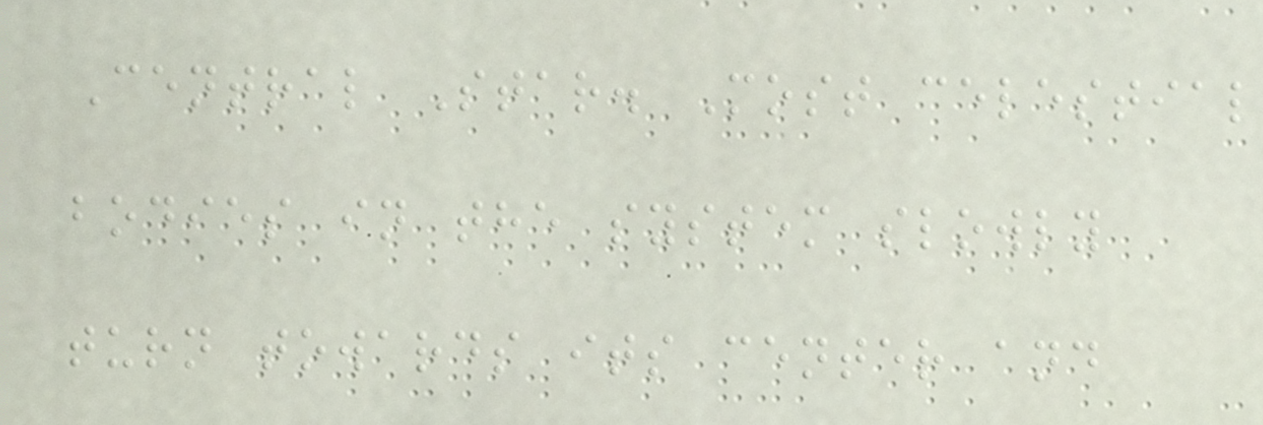Central Star. Most celestial
bodies in the system slowly
turn towards its center and
